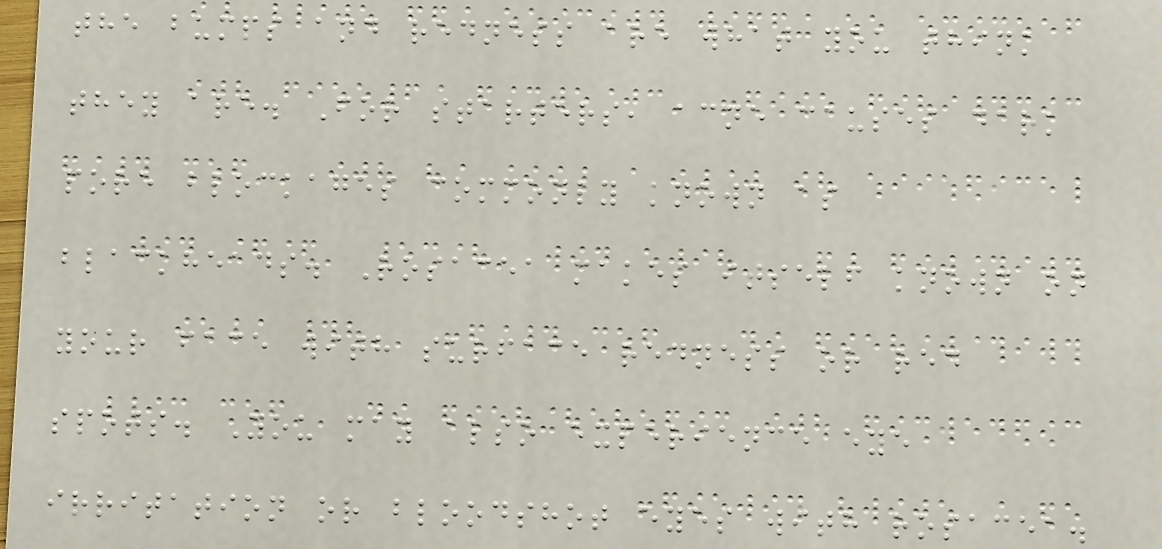the bumps and redness are what you think
they are. For starters, acne causes dark
pore blockages commonly known as
blackheads. Rosacea makes itself known on
your face with surface redness or red
spots. You may also experience eye
irritation or bloodshot eyes with rosacea.
